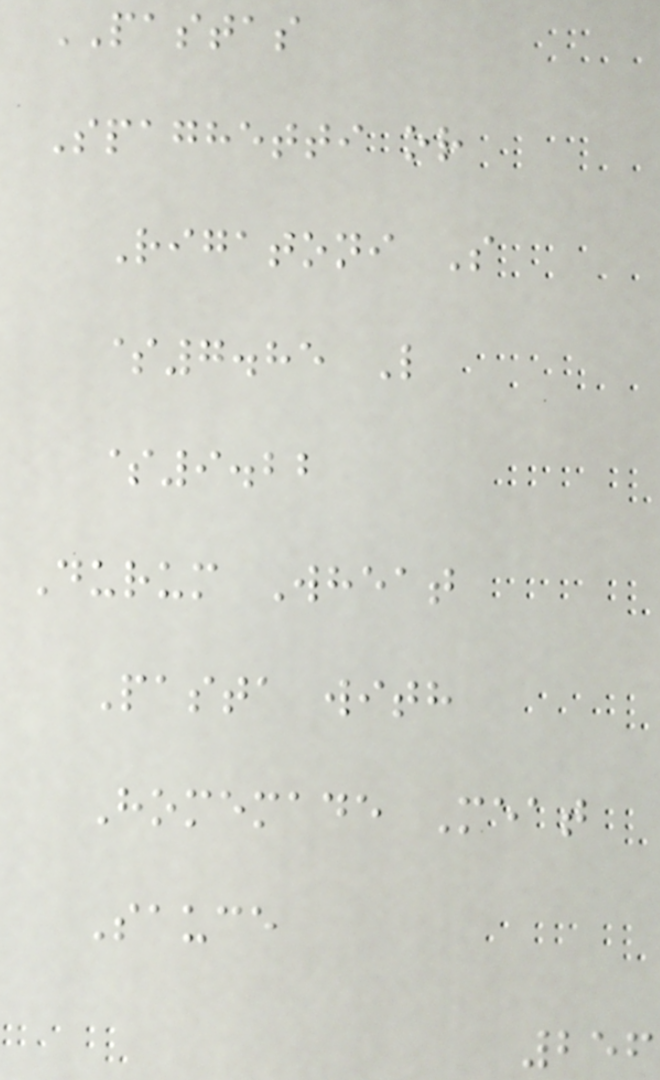PASTAS
Spaghetti or
Rigatoni S
$7.85 L
$9.22
Durum Wheat
Pasta with
Homemade Meat
Sauce
256
